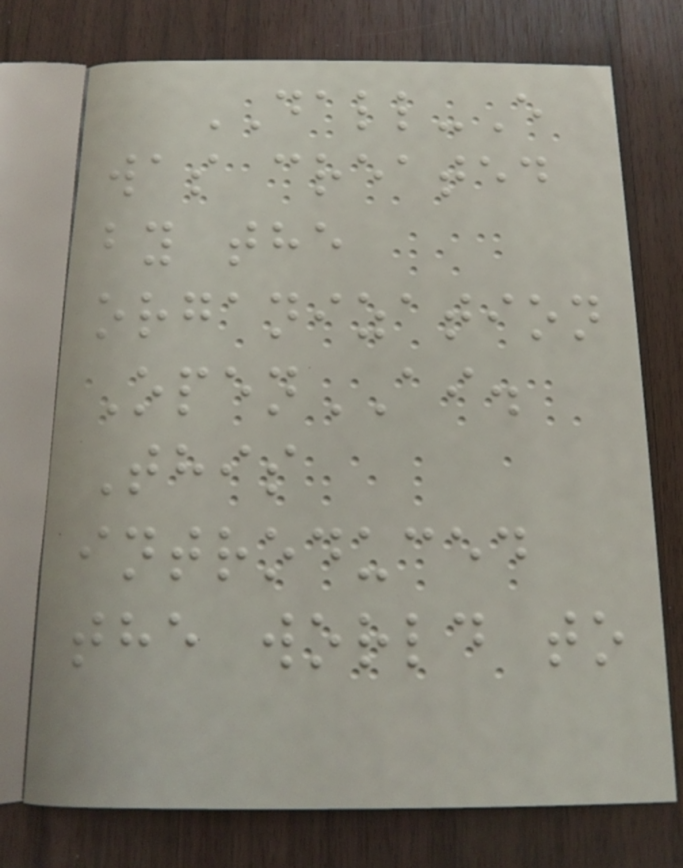DALL-E
was created
by the
organization
OpenAI.
This
introduced
the world to
